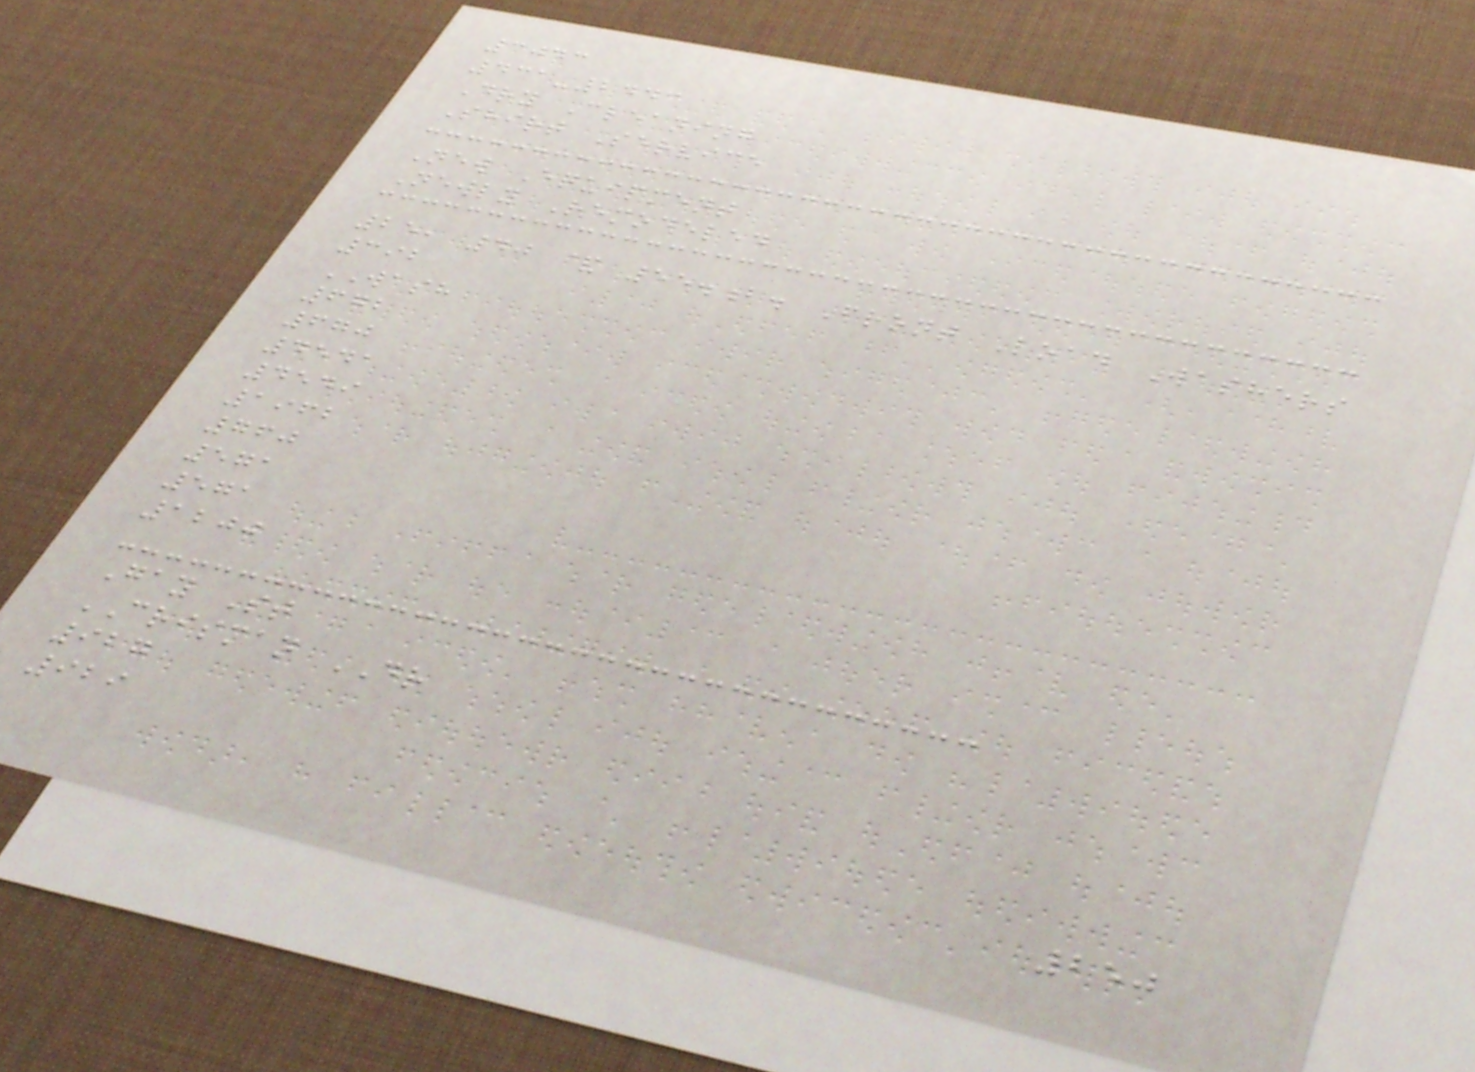3043
431-2443
Dry Cleaning
Shirt Service
New Equipment
Newly Remodeled
25, 40 & 55.b. Front Load Washers
392
WASH
672
670
4541
4549
1962
760
571
571
1200
Gay St
CRISMAN DR
927
929
250
